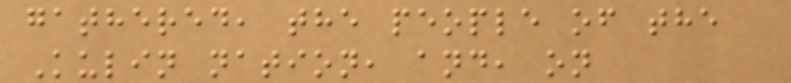gathered, the people of the
Kulin nation, and, on
